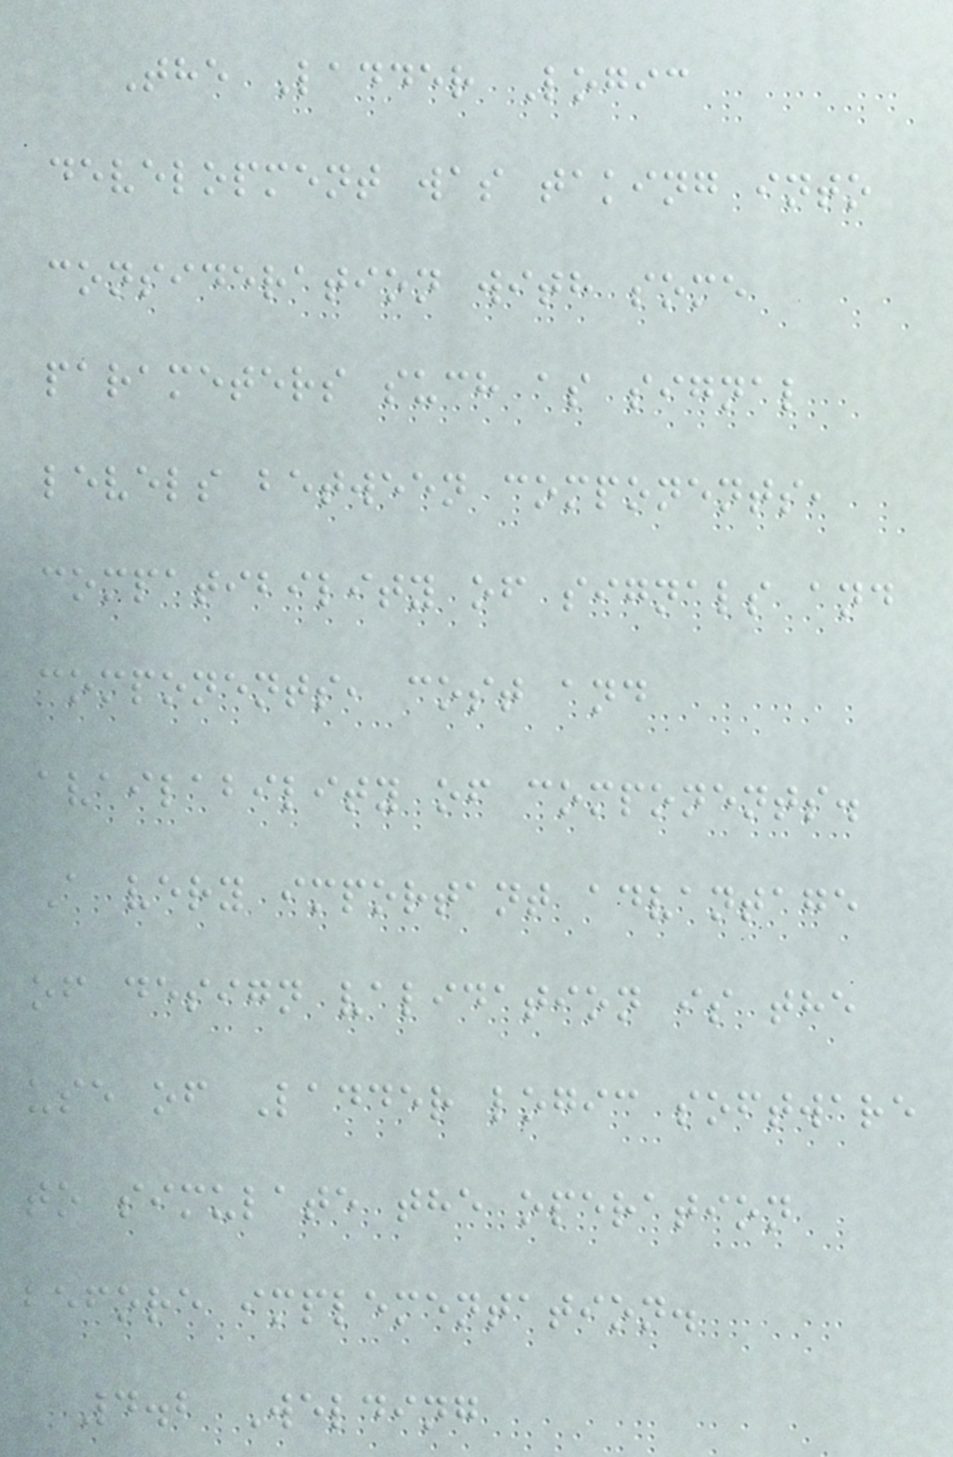The Ladder Logic
development was taking into
consideration with some
parameters such as signal
levels between components,
compatibility of signals and
components, cost and
availability of components.
A very important advantage
of design validation is the
use of Ladder logic software
to simulate the operation
before implementation.
4.2 Welding
